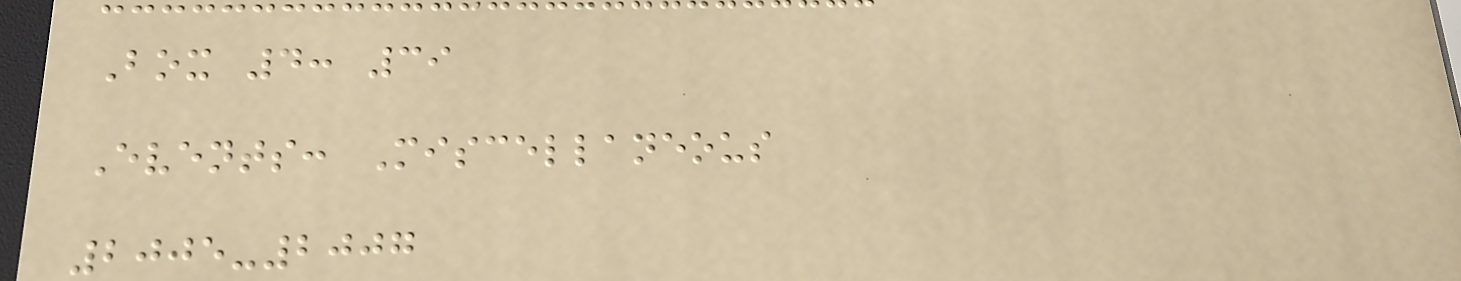Box 4: 39
Events: Miscellaneous
2005-2007
